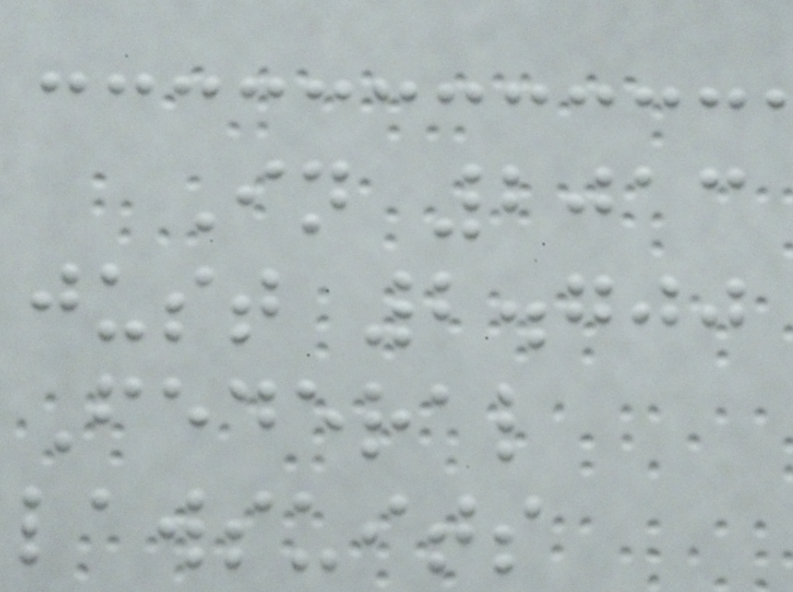In 2013
just 2.700
Federal
lawsuits
